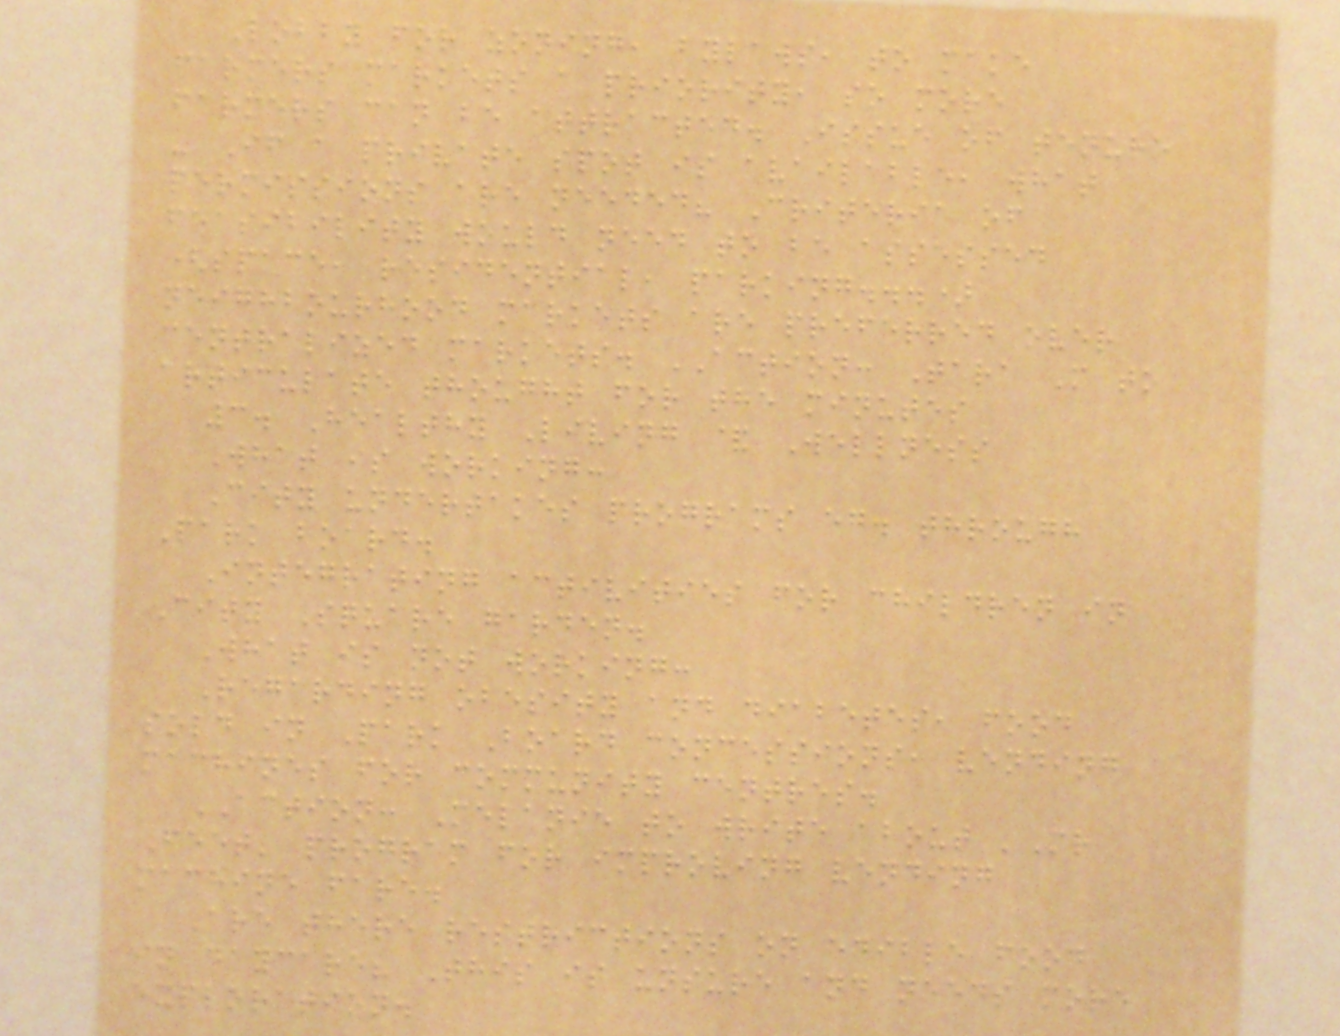Lobby for zoning, bylaws, to make
farmers markets a priority, so more
farmers can be attracted. Issue of tenure
- If a private spot is available, what
permissions are needed? Criteria of
feasibility would need to be assessed
(space, residential, parking...)
neighbourhood markets are preferred over
centralized markets. ACTION: Tara M to
articulate thought for the minutes
3. Healthy Living & Wellness
What is working:
City undertakes programs eg. through
Park board.
Integrating activities for children in
City Square garden.
What is not working:
Regarding obesity and diabetes, food
sold in Park Board concessions, vending
machines for community centres.
ACTION: Melanie to write about 'Mr
Feet' program for improving vending
machine fare.
Are there restrictions on edible food
in daycare? This is unsure and needs more
exploration.
